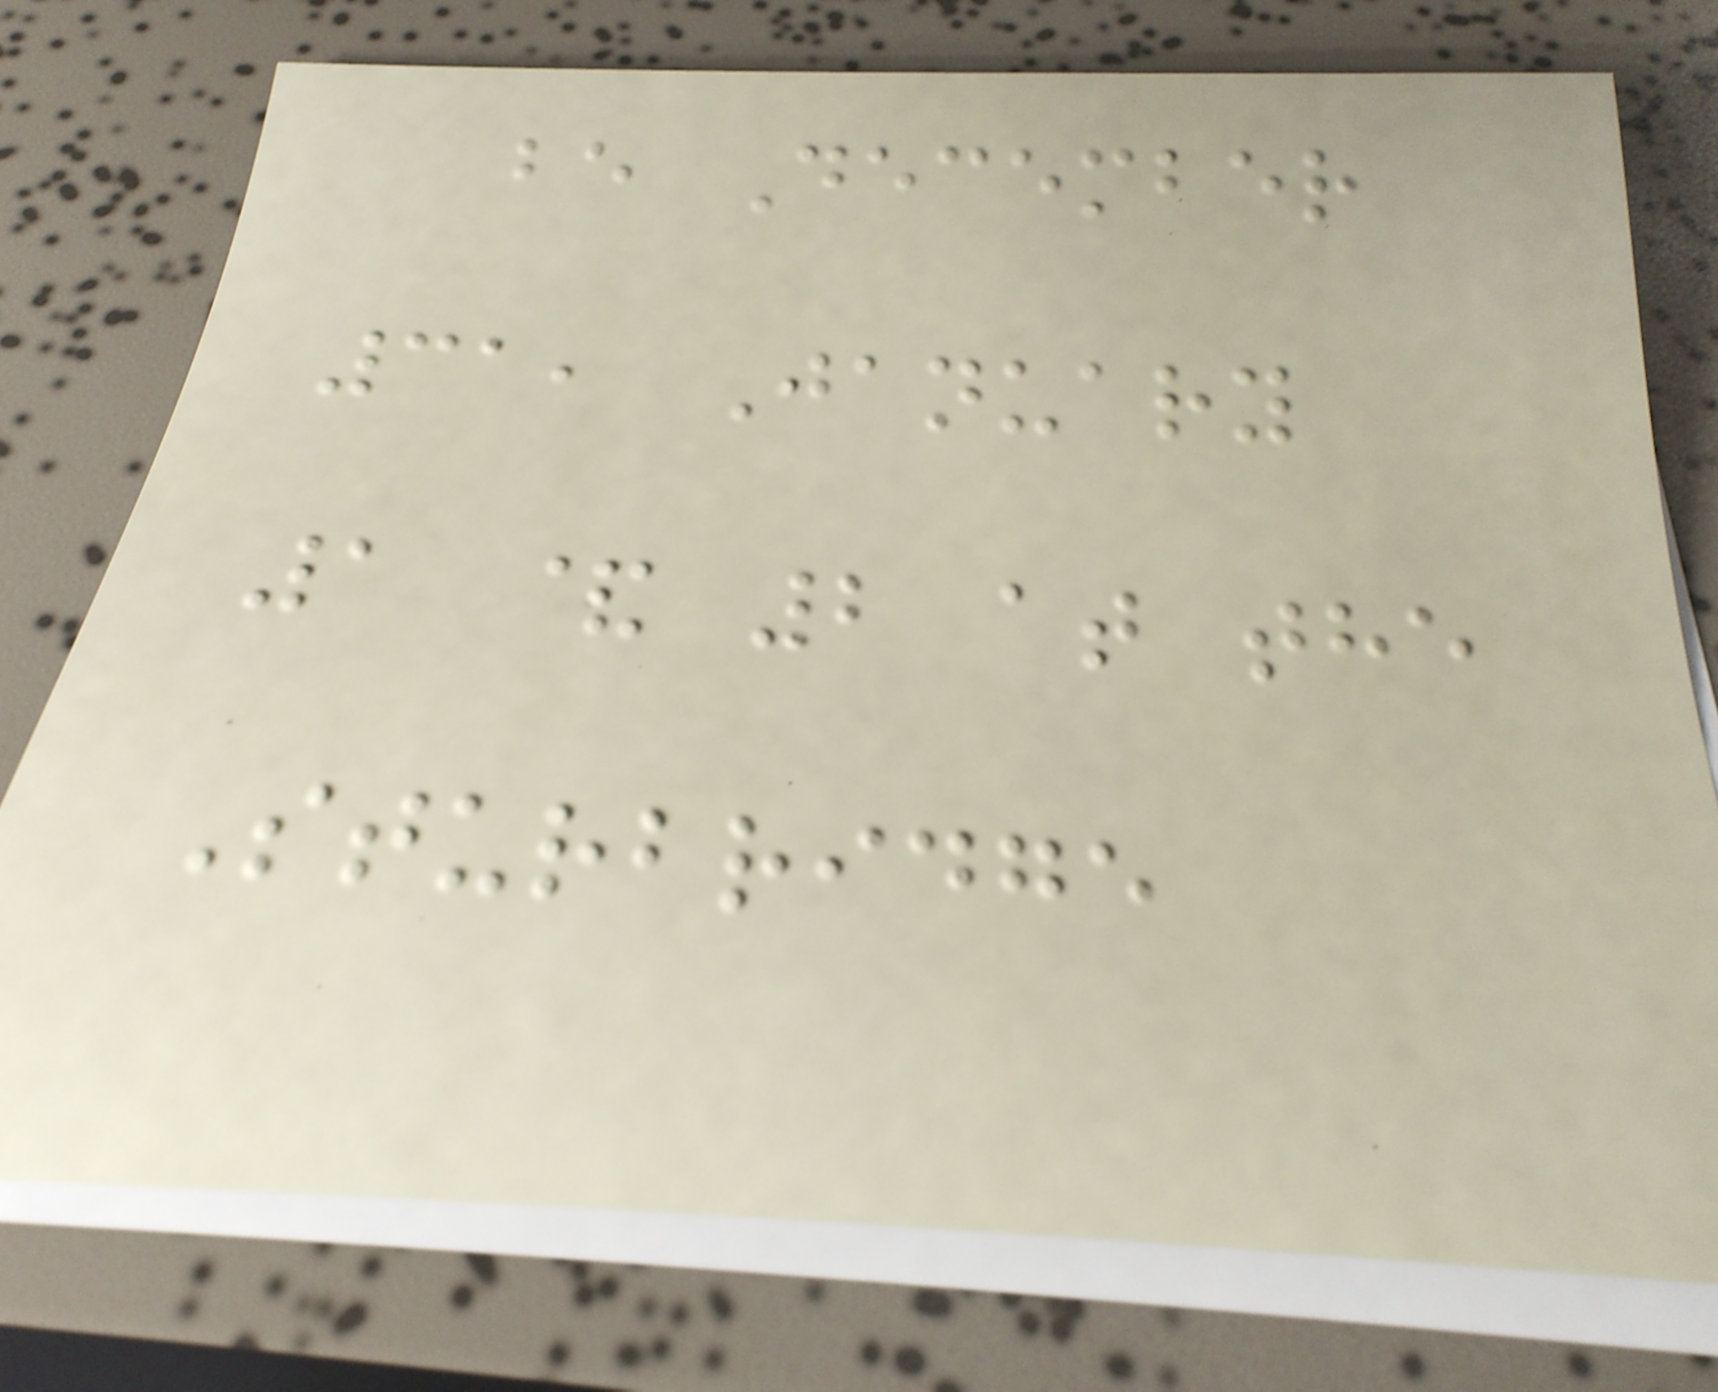be December
31, January
1 & 2 at the
Sturbridge
